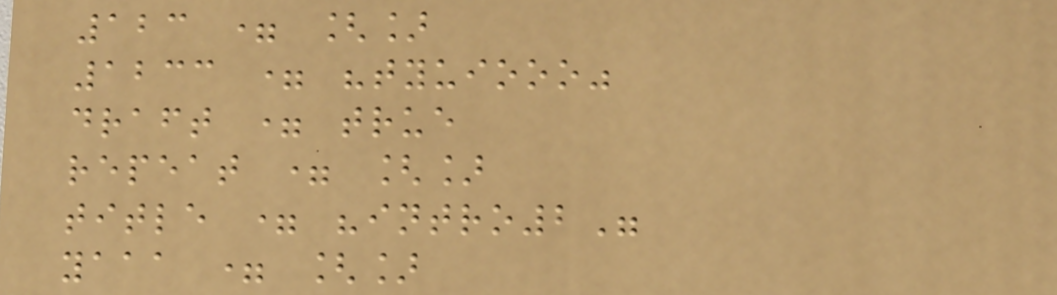123 = []
1233 = "tyuiooo"
draft = true
repeat = []
title = "intro2"
yaaa = []
